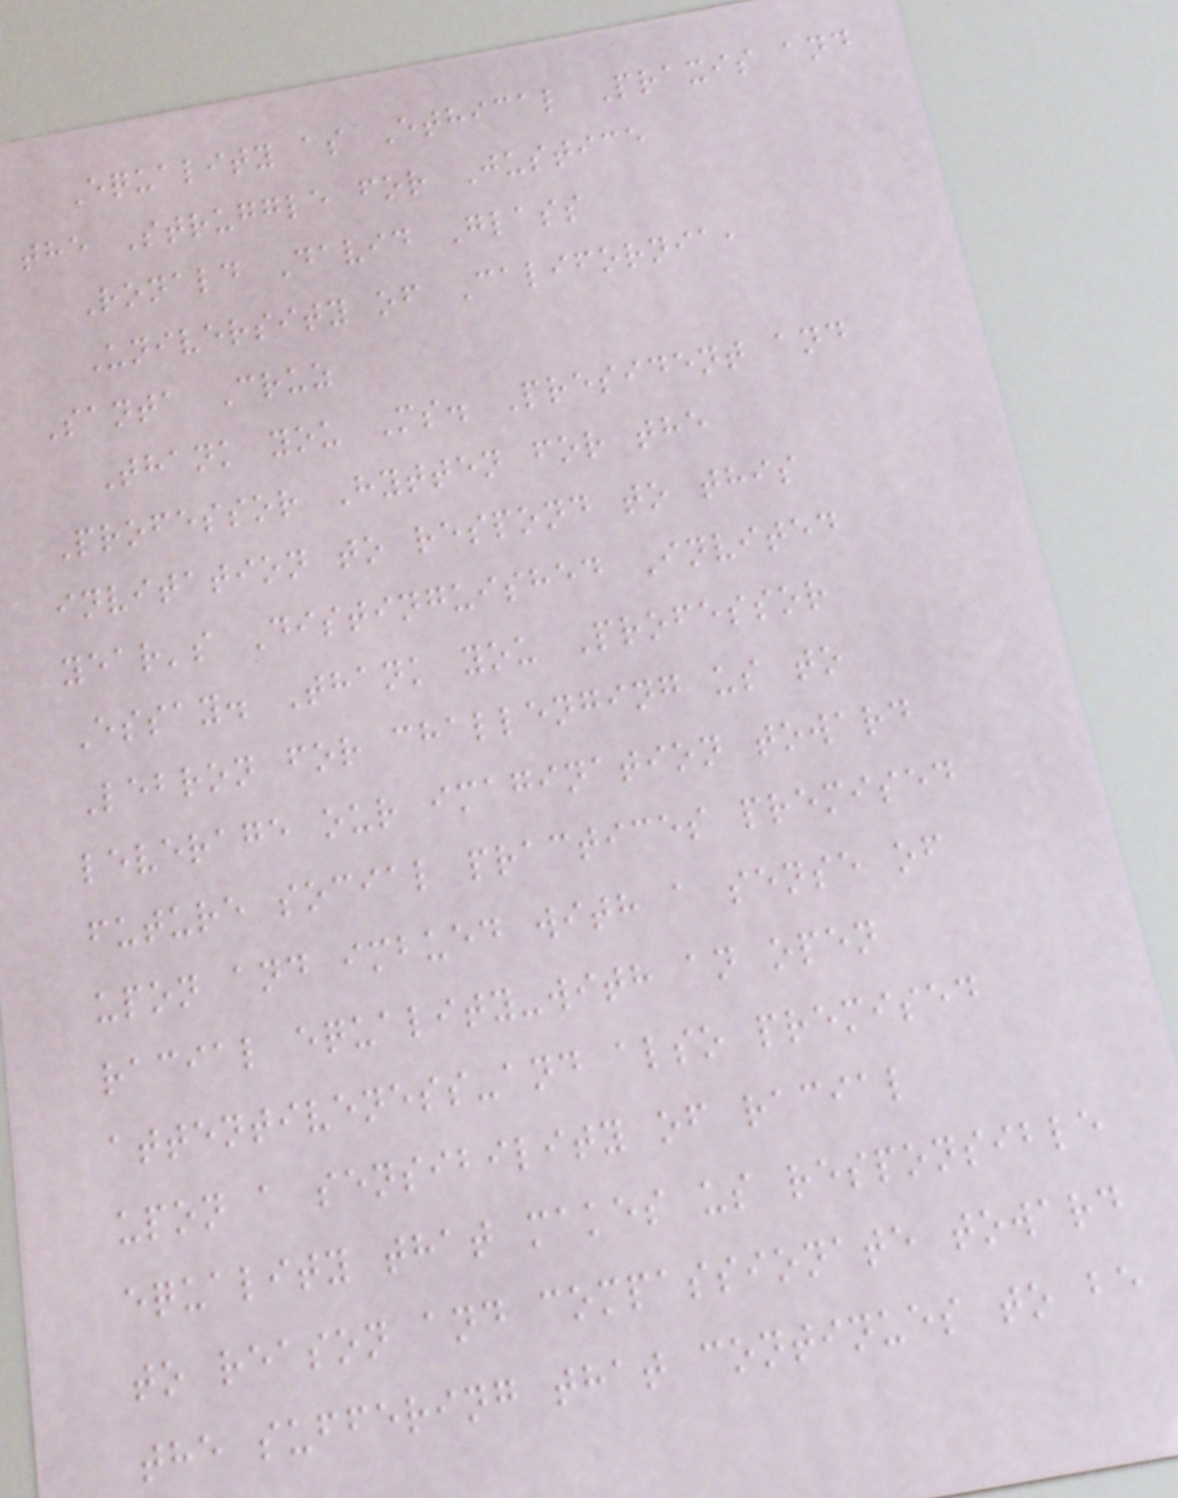Equality as Ethical Praxis and
the Struggle for Justice
Ronald David Glass
University of California,
Santa Cruz
Thank you Ms. President and
Professor Hytten for the
invitation to respond to this
year's Distinguished Invited
Essay. Thank you Professor
Lebron for challenging us to
leverage our imagination toward
future social practices premised
upon and imbued with a sense of
racial equality-with an open
attentiveness-and also premised
upon a sensibility of racial
equality that makes us responsible
to reason and compassionate toward
the suffering that continues to be
